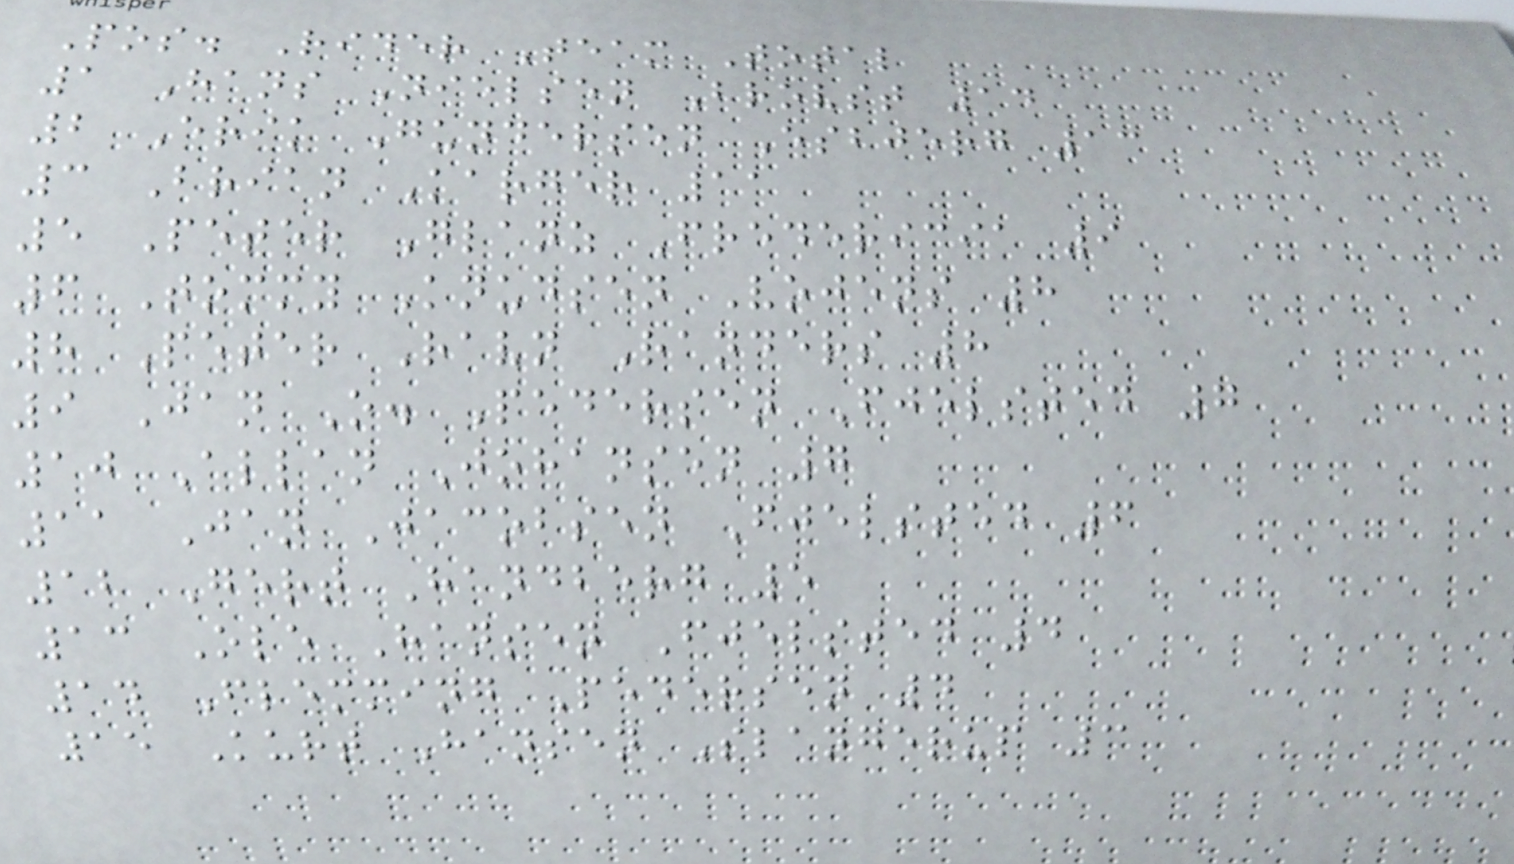Pos. Rider Team Total
1 Hans Nielsen Brovst 14
2 Erik Gundersen Esbjerg 13
3 Brian Karger 11
5 Peter Glanz Fredericia 9
6 Tommy Knudsen Vojens 8
8 Peter Ravn Randers 8
9 Jan O. Pedersen Fjelsted 7
10 Allan Johansen 7
11 Jan Jacobsen Fjelsted 6
12 Gert Handberg 5
13 Ole Hansen Fjelsted 4
14 Flemming Pedersen 4
15 Kurt Hansen Slangerup 3
